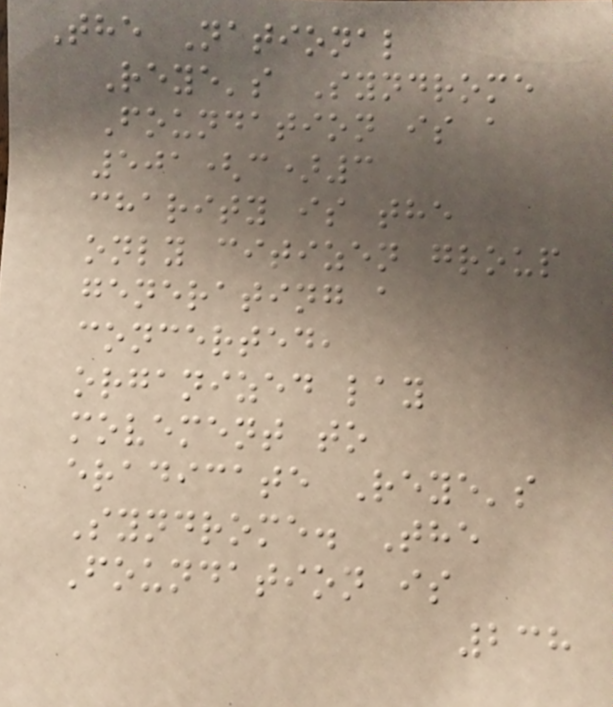The National
Reye's Syndrome
Foundation is a
501(c)3
charity is the
only citizen group
generating a
concerted,
organized lay
movement to
eradicate Reye's
Syndrome. The
Foundation is
238
